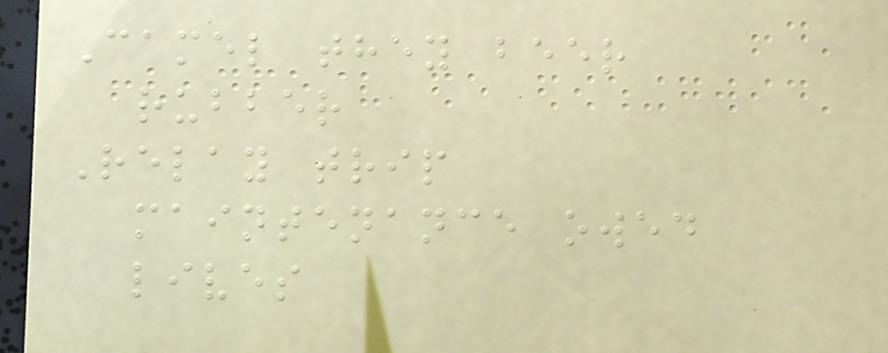Camel they beer
rubber
Relay trip
maintenance owed
lives
